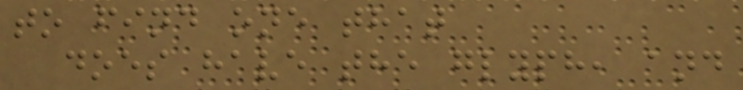to find one that
does have the glyph, and
